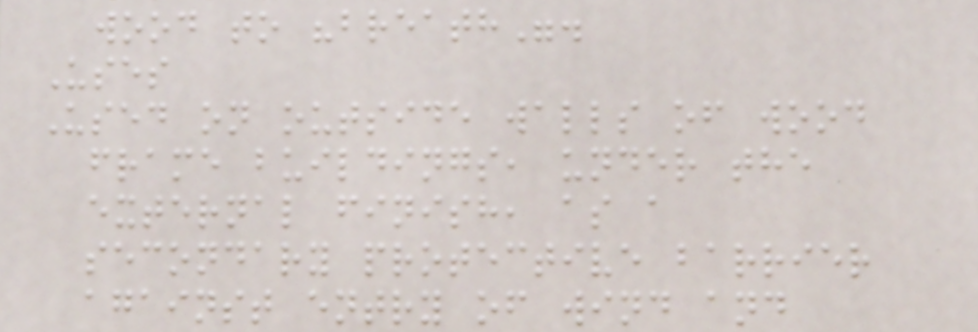wood to "breath".
Uses
Used on outside walls of wood
frame buildings, under the
external finish, as a
secondary protective barrier
against entry of wind and
